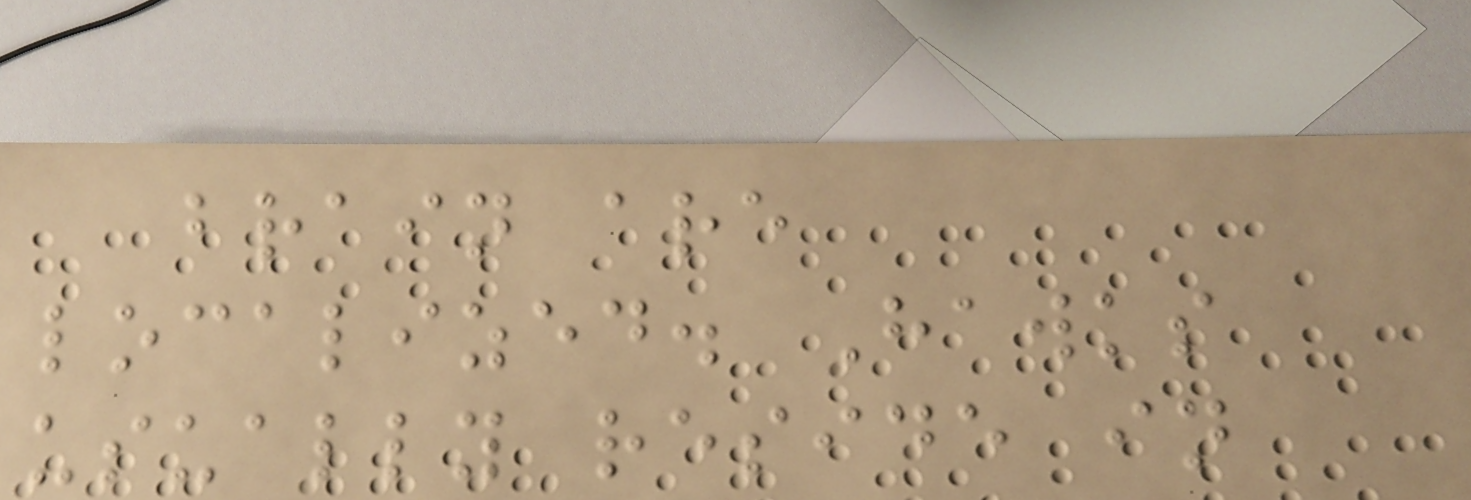brain are
localized. Hawks
usually reside in
